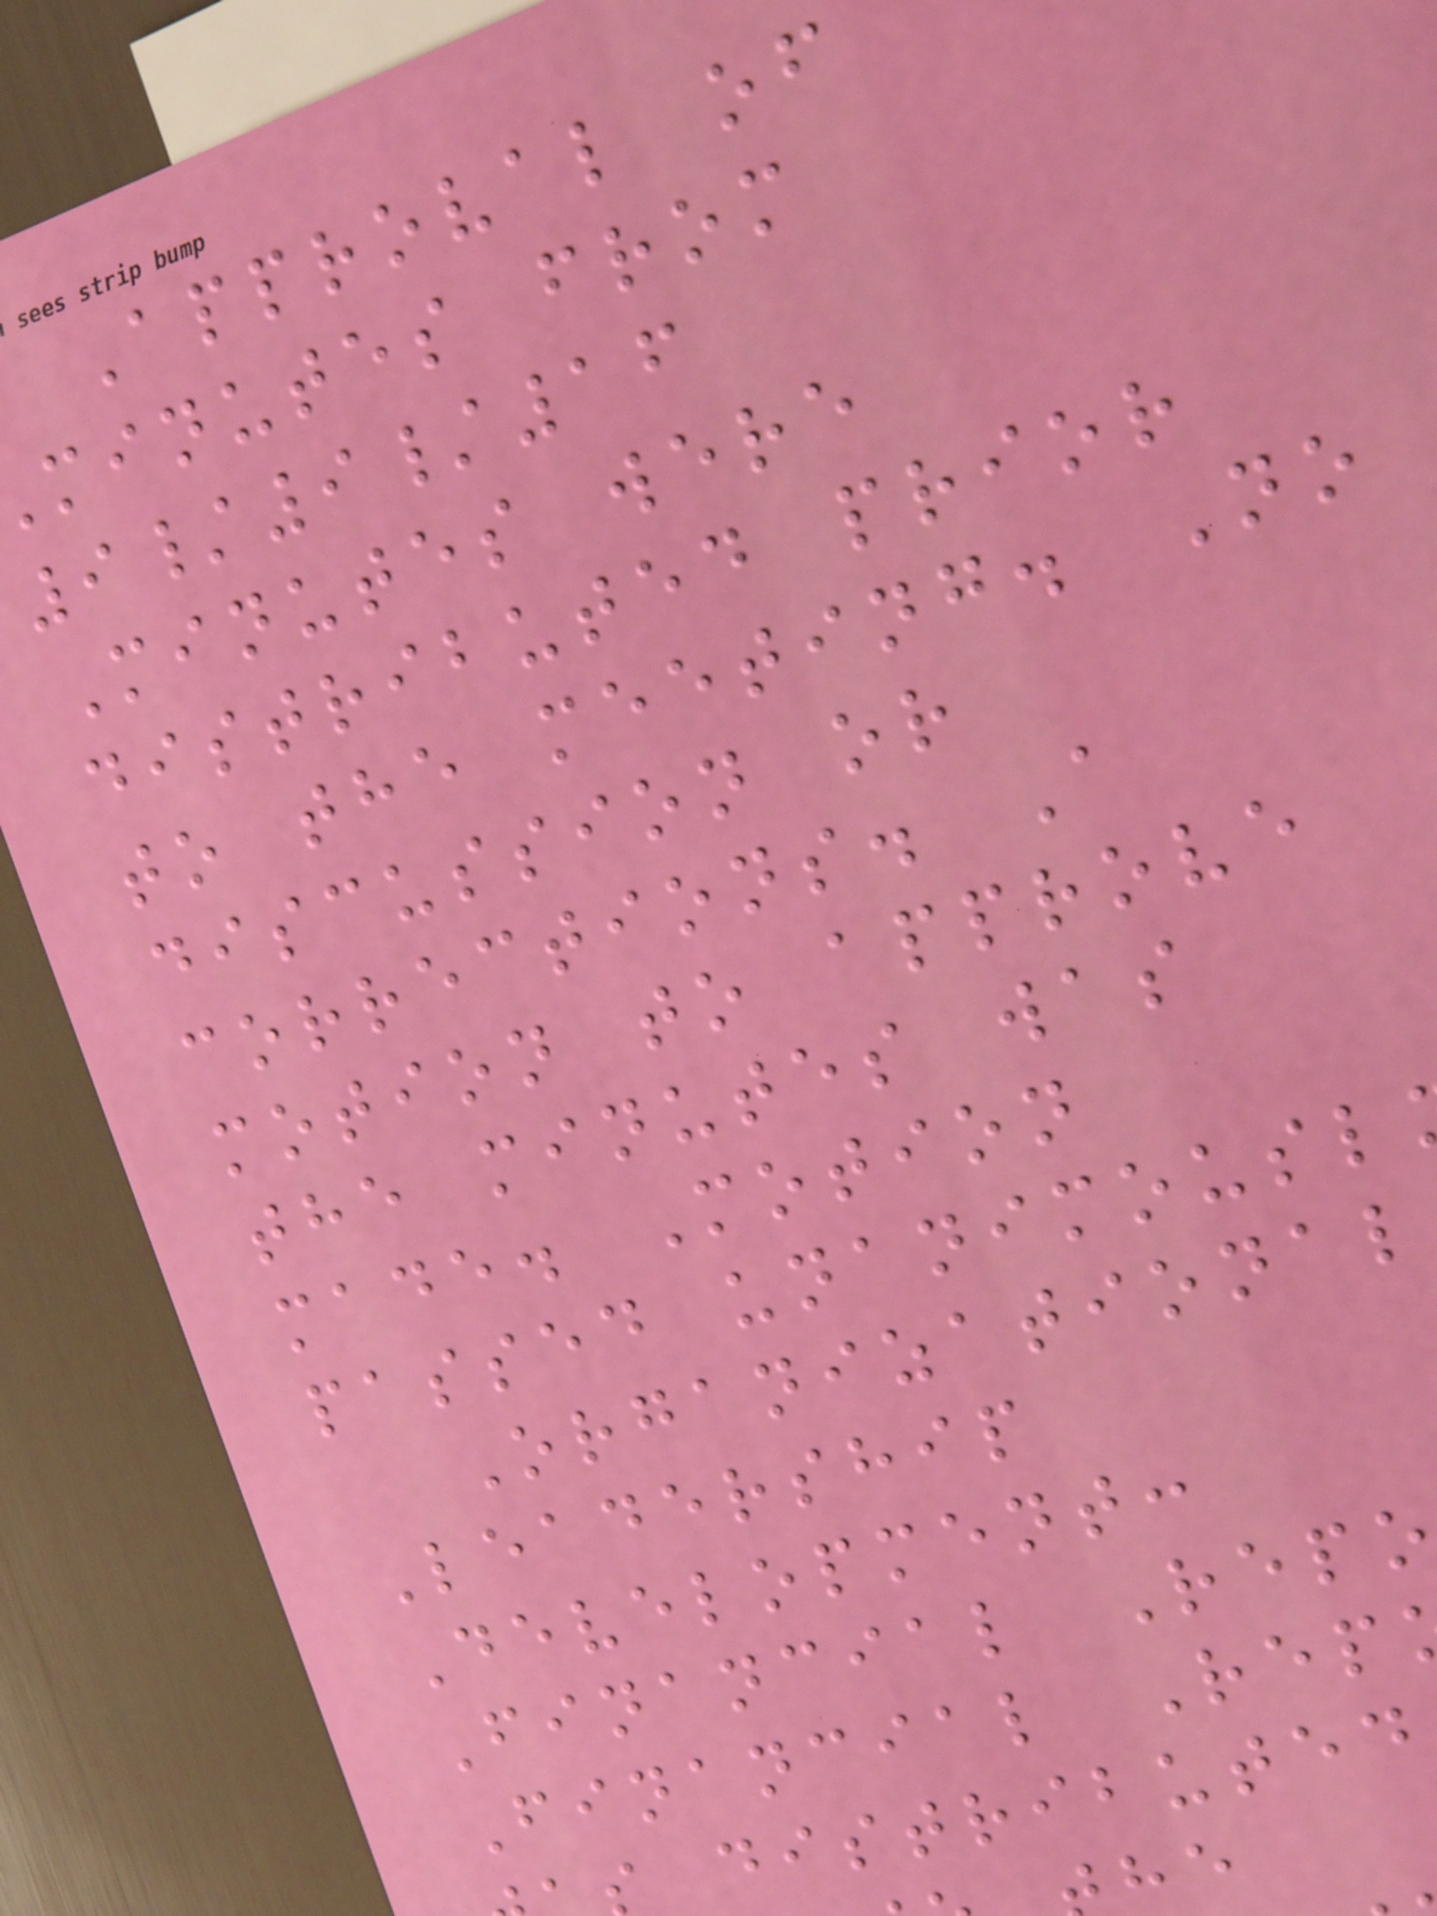Approval of
minutes from
9/9/16
Minutes were
distributed prior
to the meeting. No
discussion or
corrections. A
motion to approve
the minutes was
made. Motion
passed unanimousl
Organizational
Leadership
Development:
Financial Repo
Financial Rep
distributed
